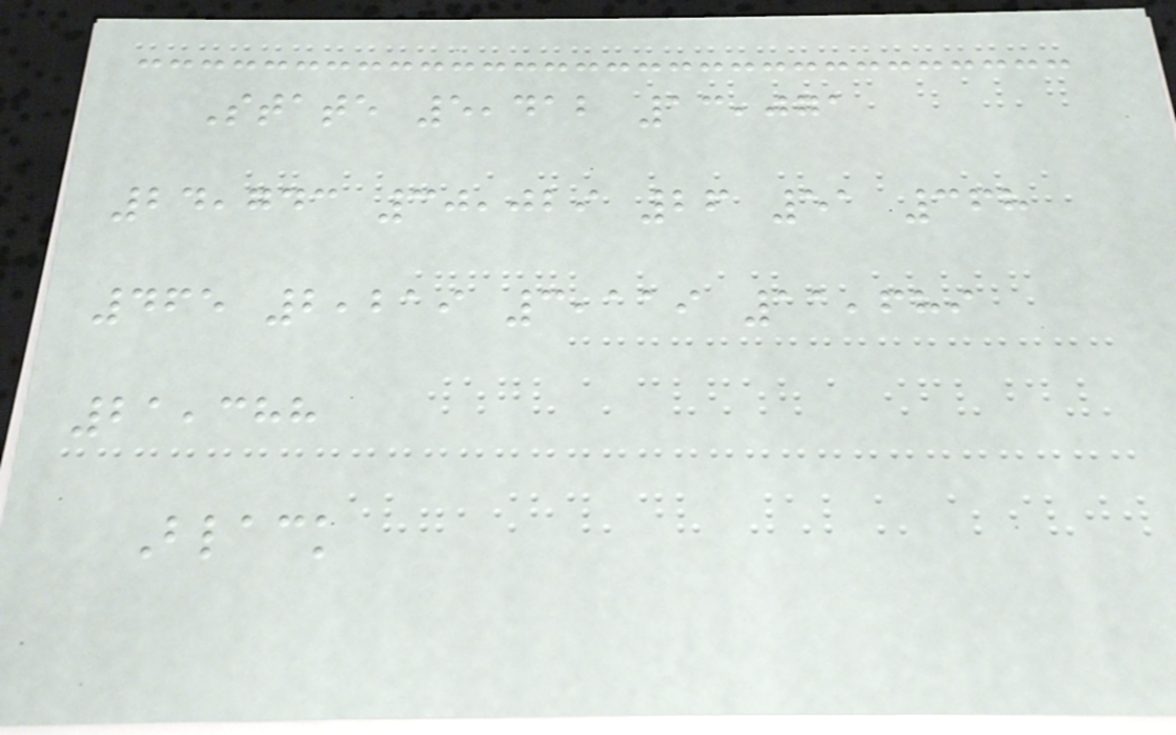State 5,412 13,071
24,743 30,029 26 51 368
465 2,219 3,119 11,689
21,388
Black
